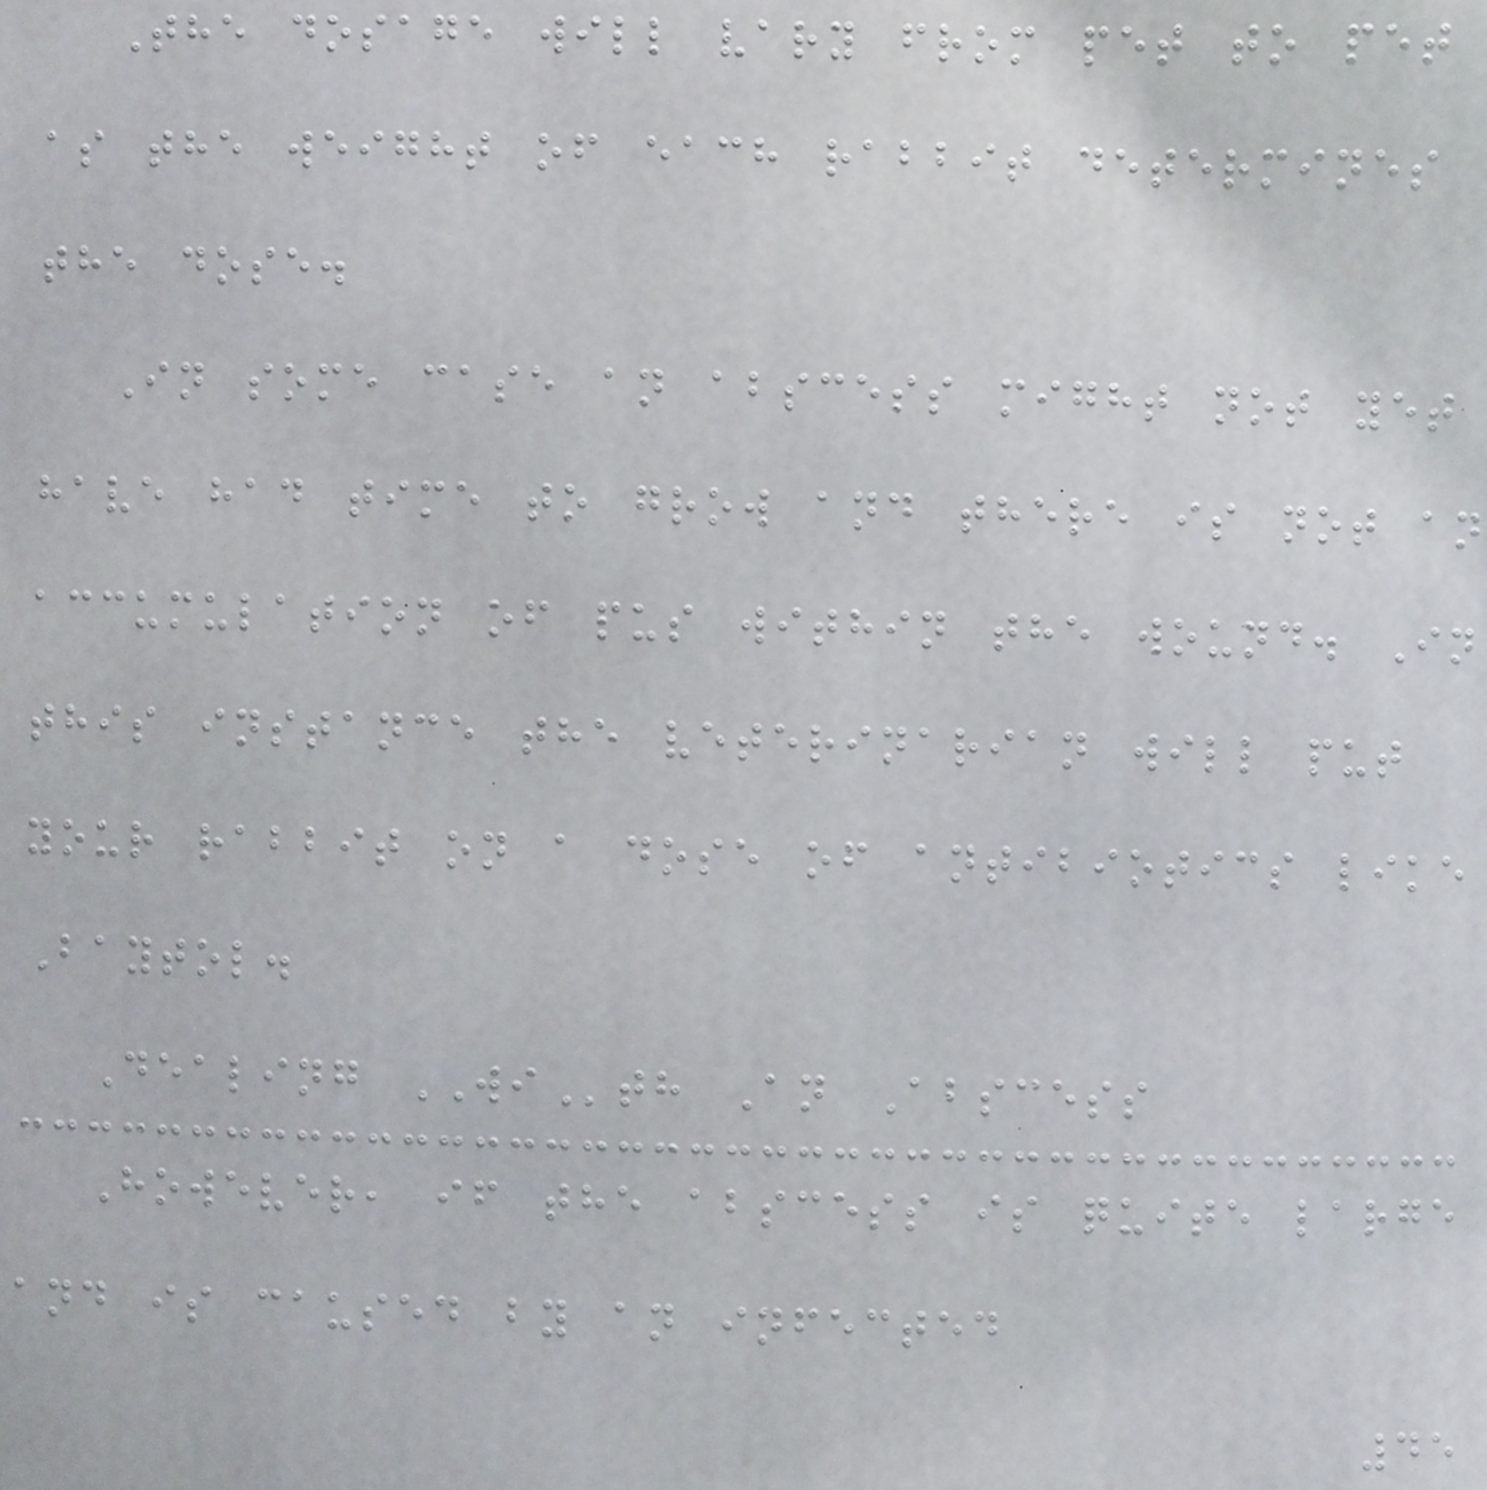The dosage will vary from pet to pet
as the weight of each rabbit determines
the dose.
In some case an abscess might not yet
have had time to grow and there is not an
accumulation of pus within the wound. In
this instance the veterinarian will put
your rabbit on a dose of antibiotics like
Baytol.
Dealing WIth An Abscess
However, if the abscess is quite large
and is caused by an infected
45
